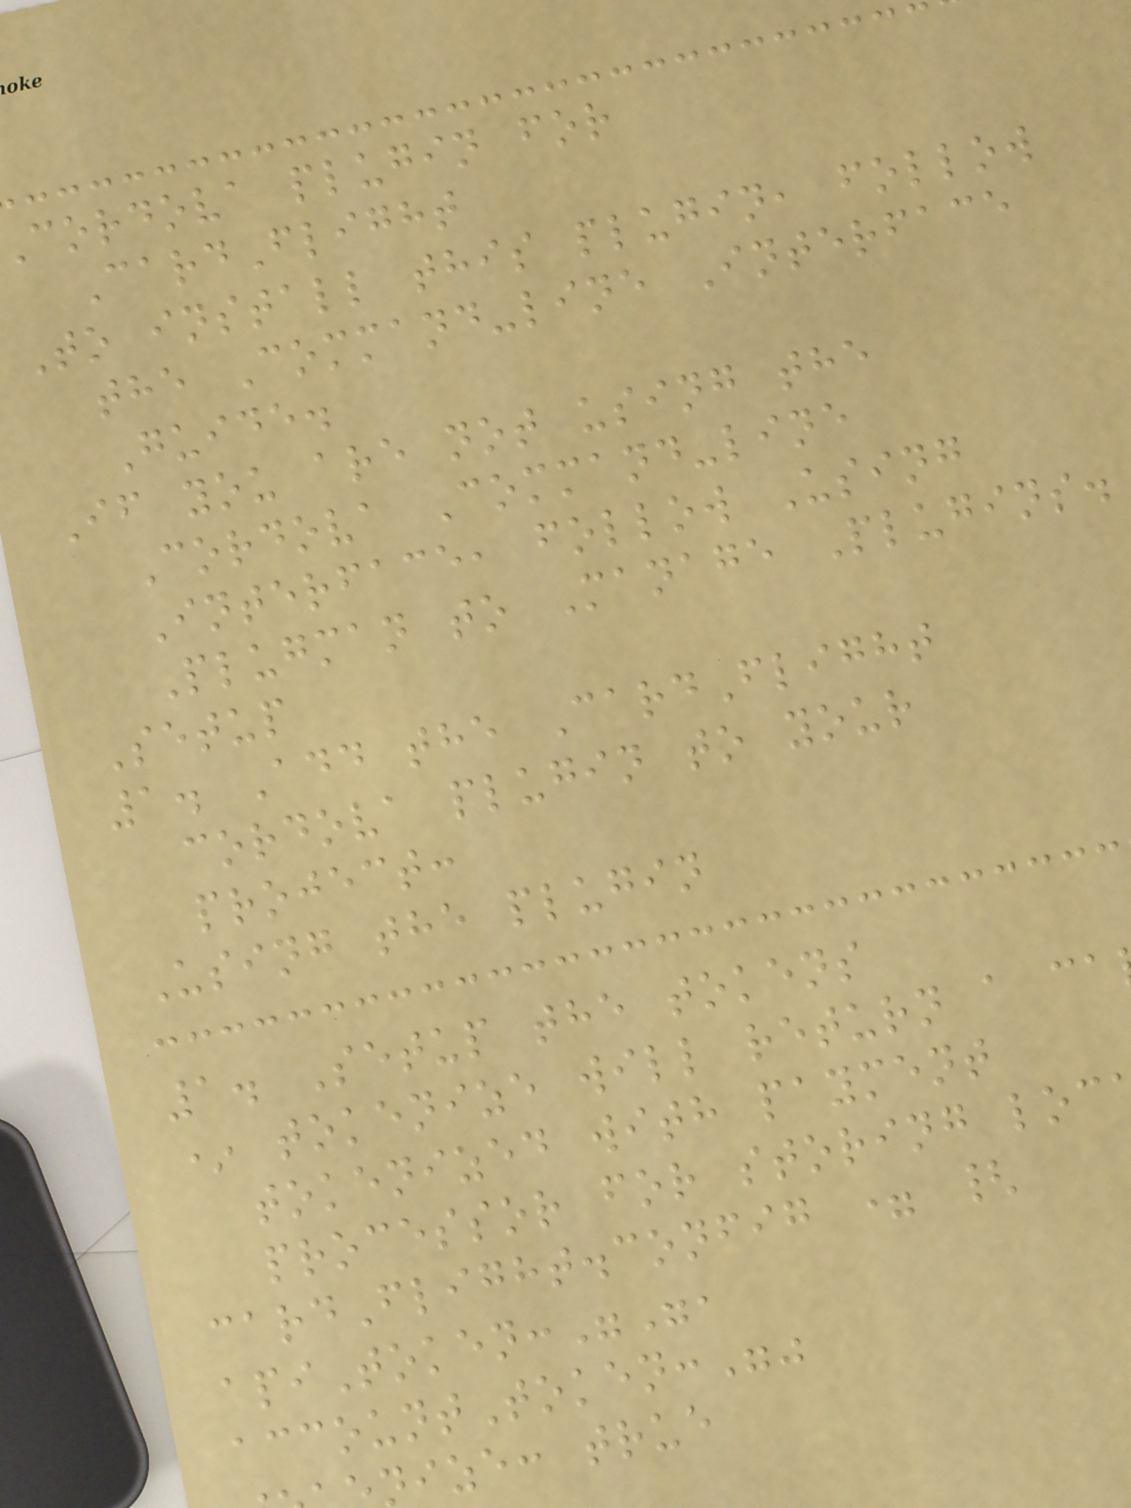cordova plugin for
CardFlight
To install this plugin, follow
the Command-line Interface
Guide.
If you are not using the
Cordova Command-line
Interface, follow Using
Plugman to Manage Plugins.
Setup
1. Add the CardFlight
cordova plugin to your
project:
Using the plugin
1. Setup the tokens
* tokenize will return a ca
tokenized with payment
processor for storing loc
cardFlight.config = {
apiToken:"",
accountToken:""
nize: true
